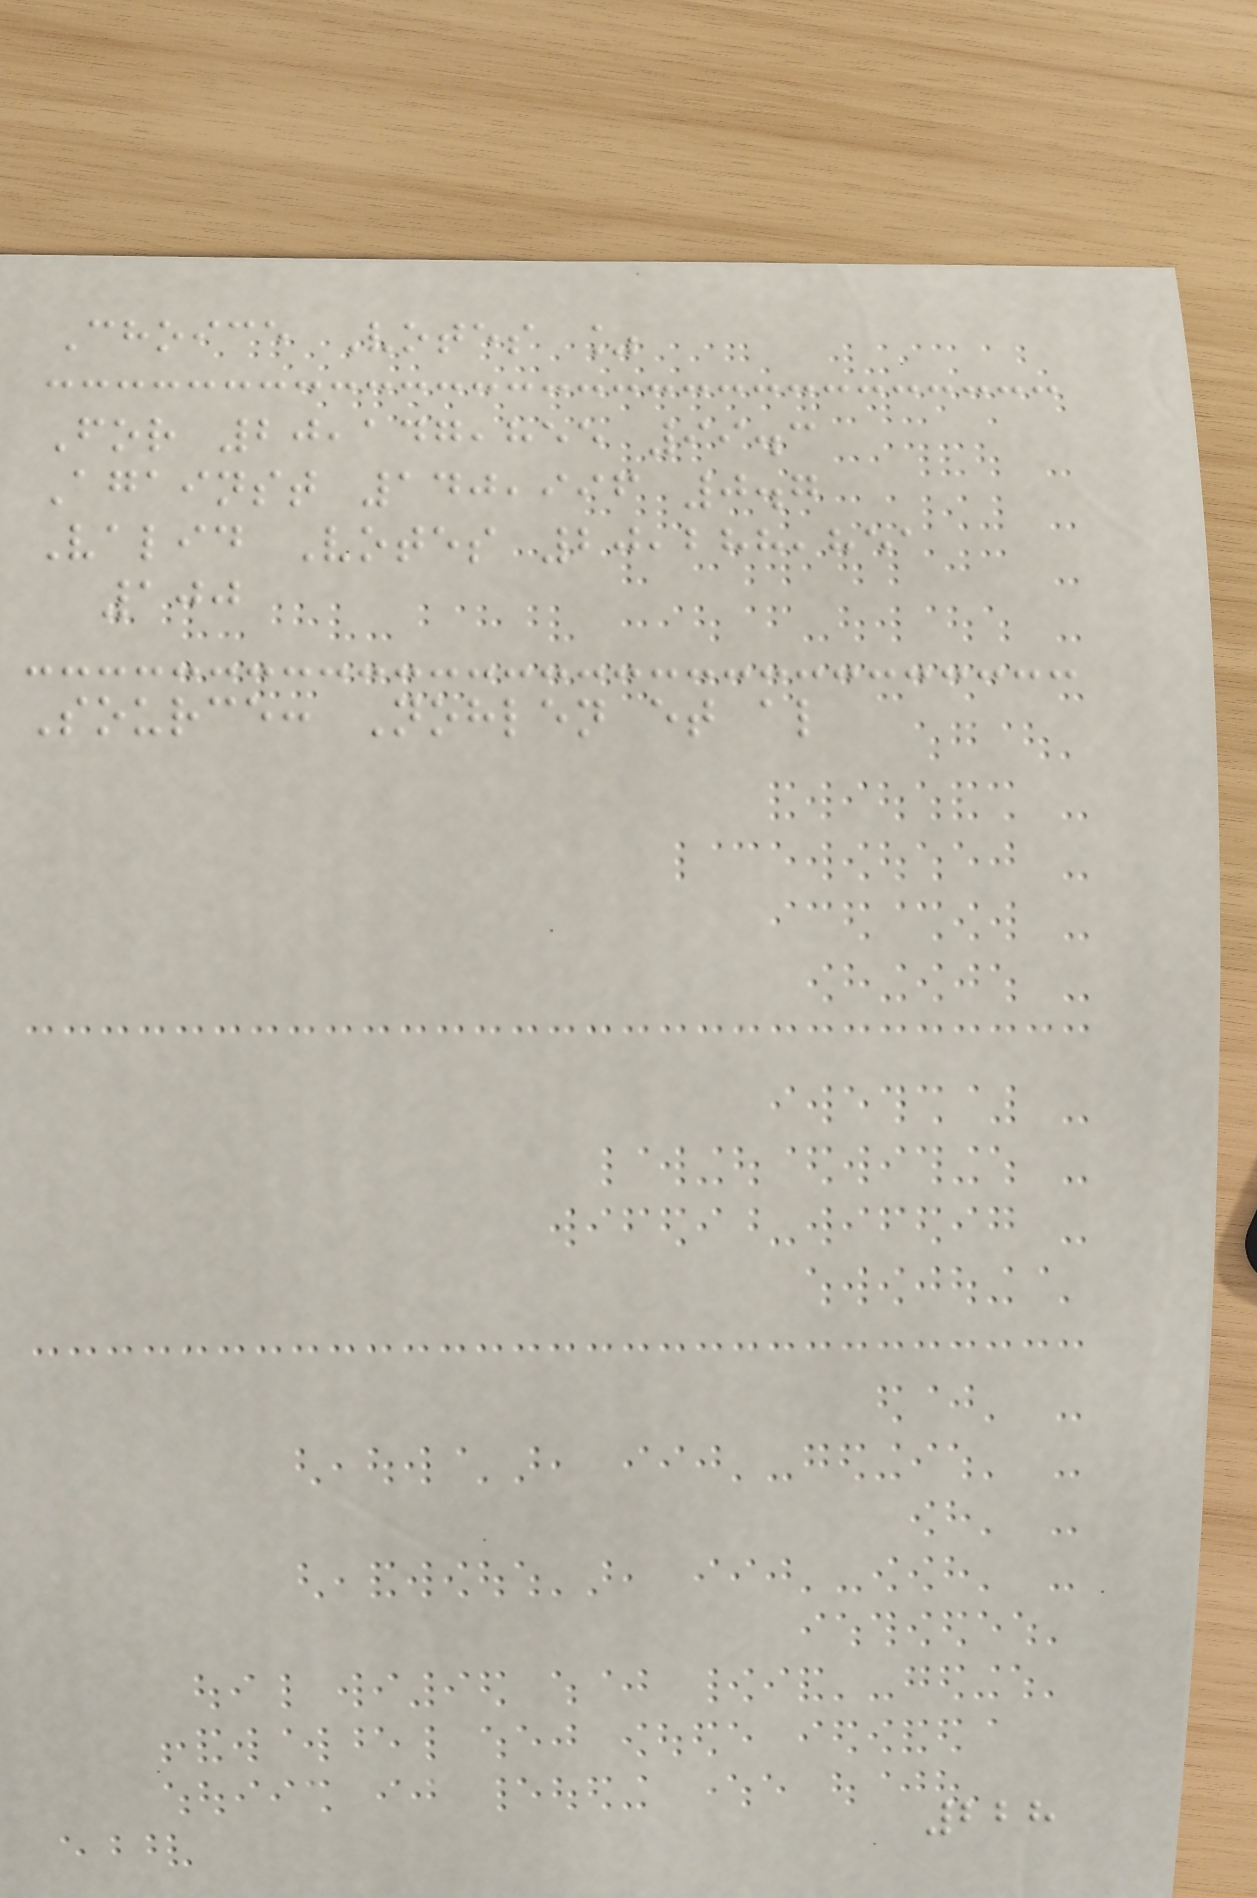Choice Votes %
For 20,147,855 99.3
Against 140,996 0.7
Valid Votes 20,288,851
100
Source: Nohlen et al
228
